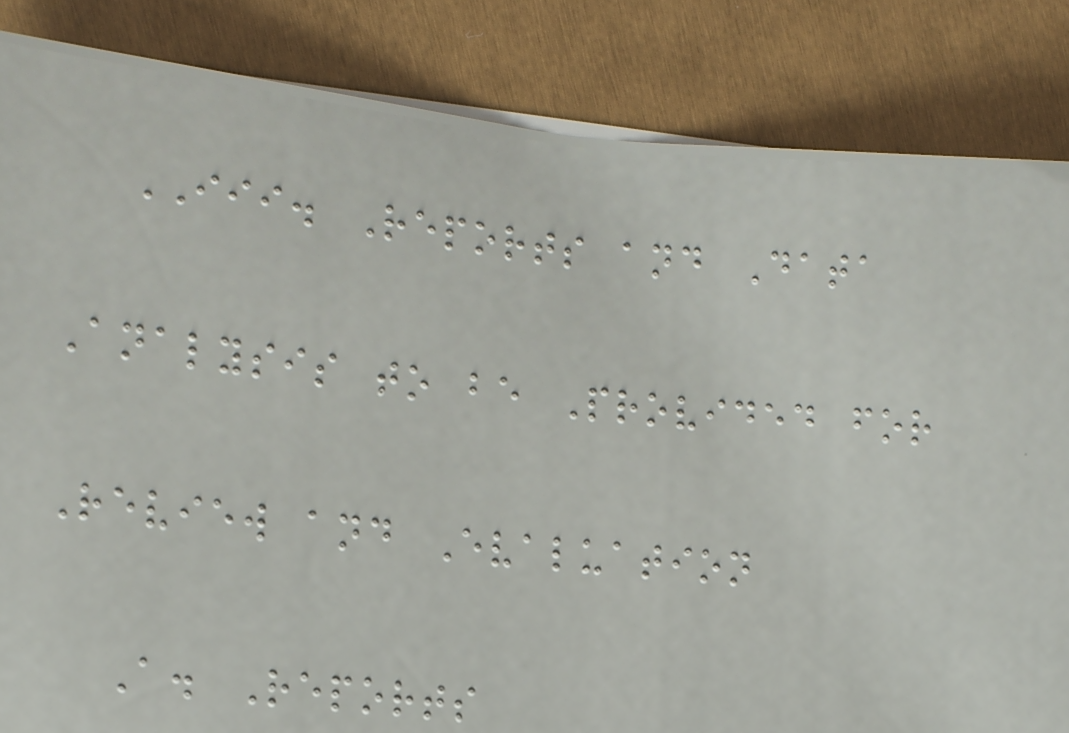III. Reports and Data
Analysis to be Provided for
Review and Evaluation
A. Reports
